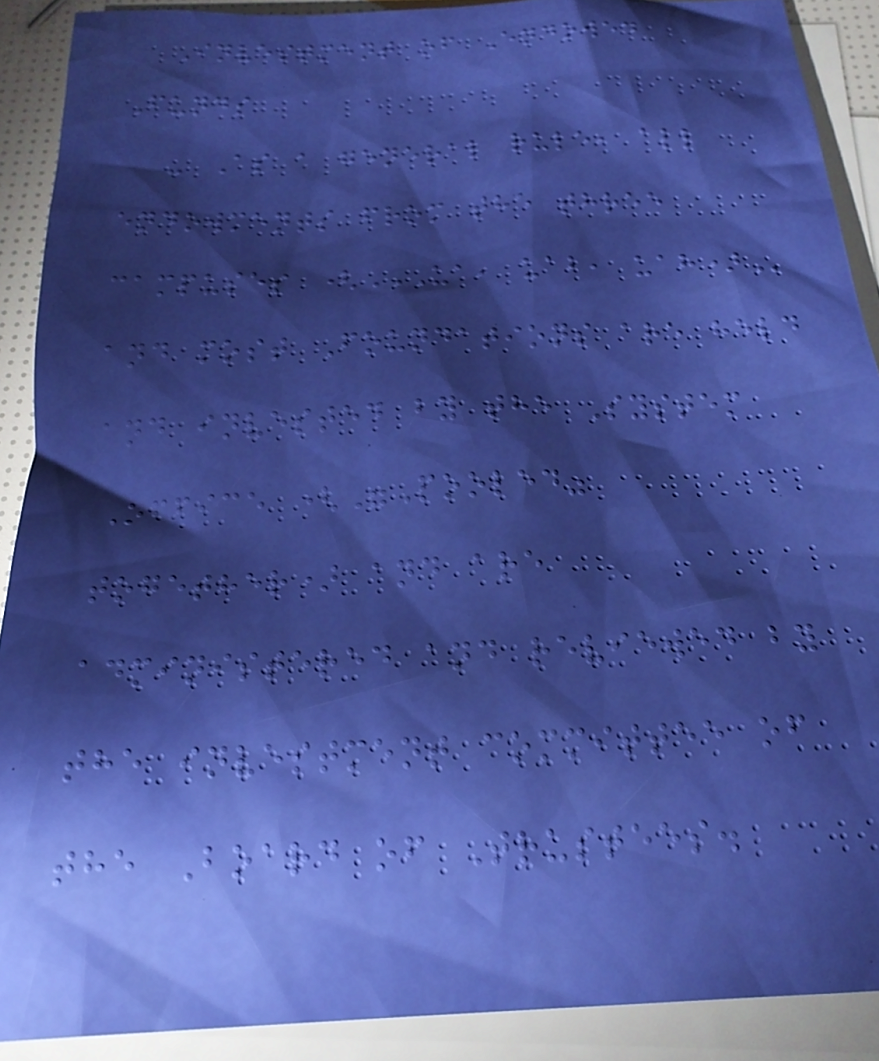Investment of Endowed
Funds
- As a general rule, all
endowments from the three
campuses (UA, UAB, UAH)
and most Foundations are held
and invested by the System
Office ("Pooled"
together) and are
administered and reviewed by
the investment committee of
the Board of Trustees.
